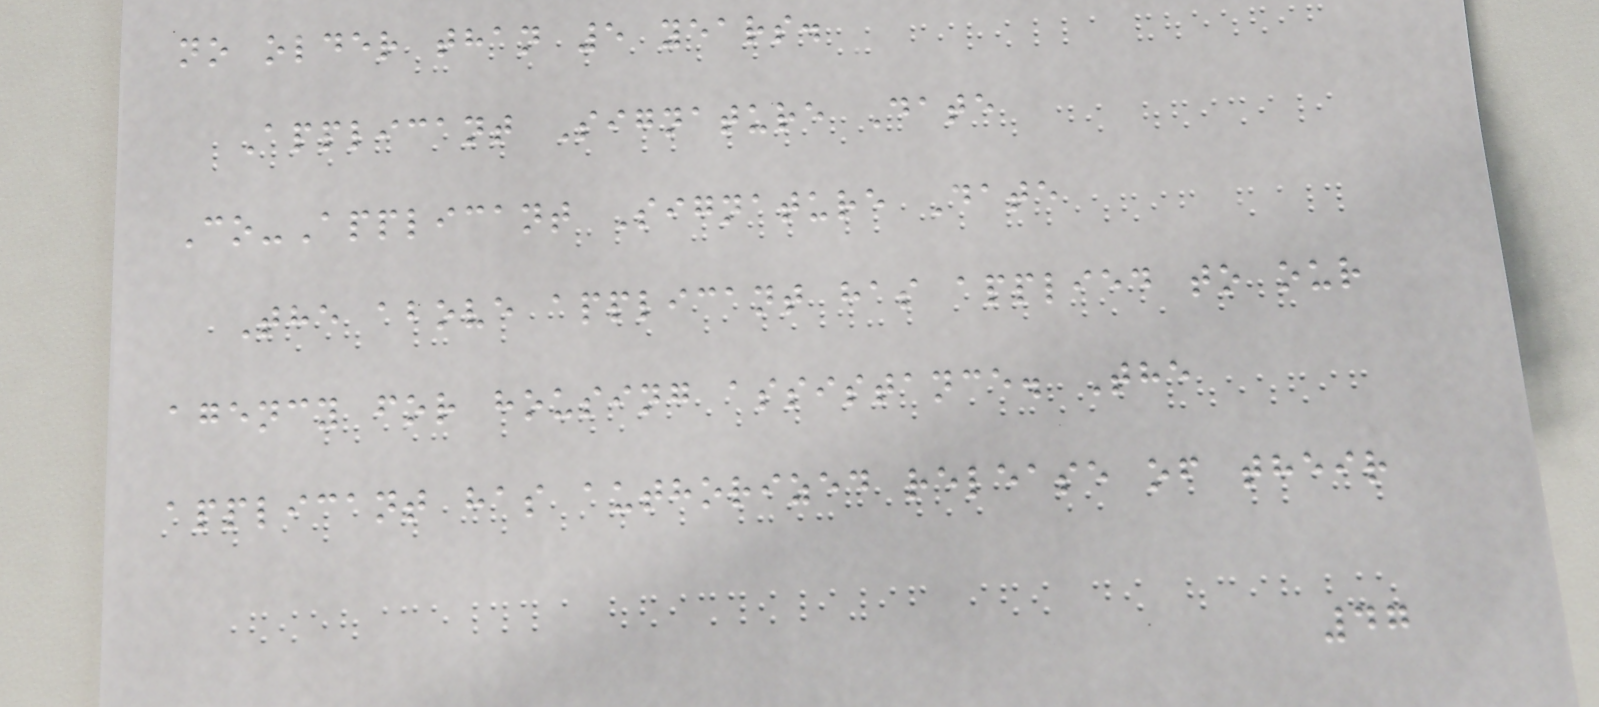no older than 5 years.
Applicant Signature Date
Co-Applicant Signature Date
The above applicant has applied to our
agency for housing assistance. The
applicant has authorized release of their
47
